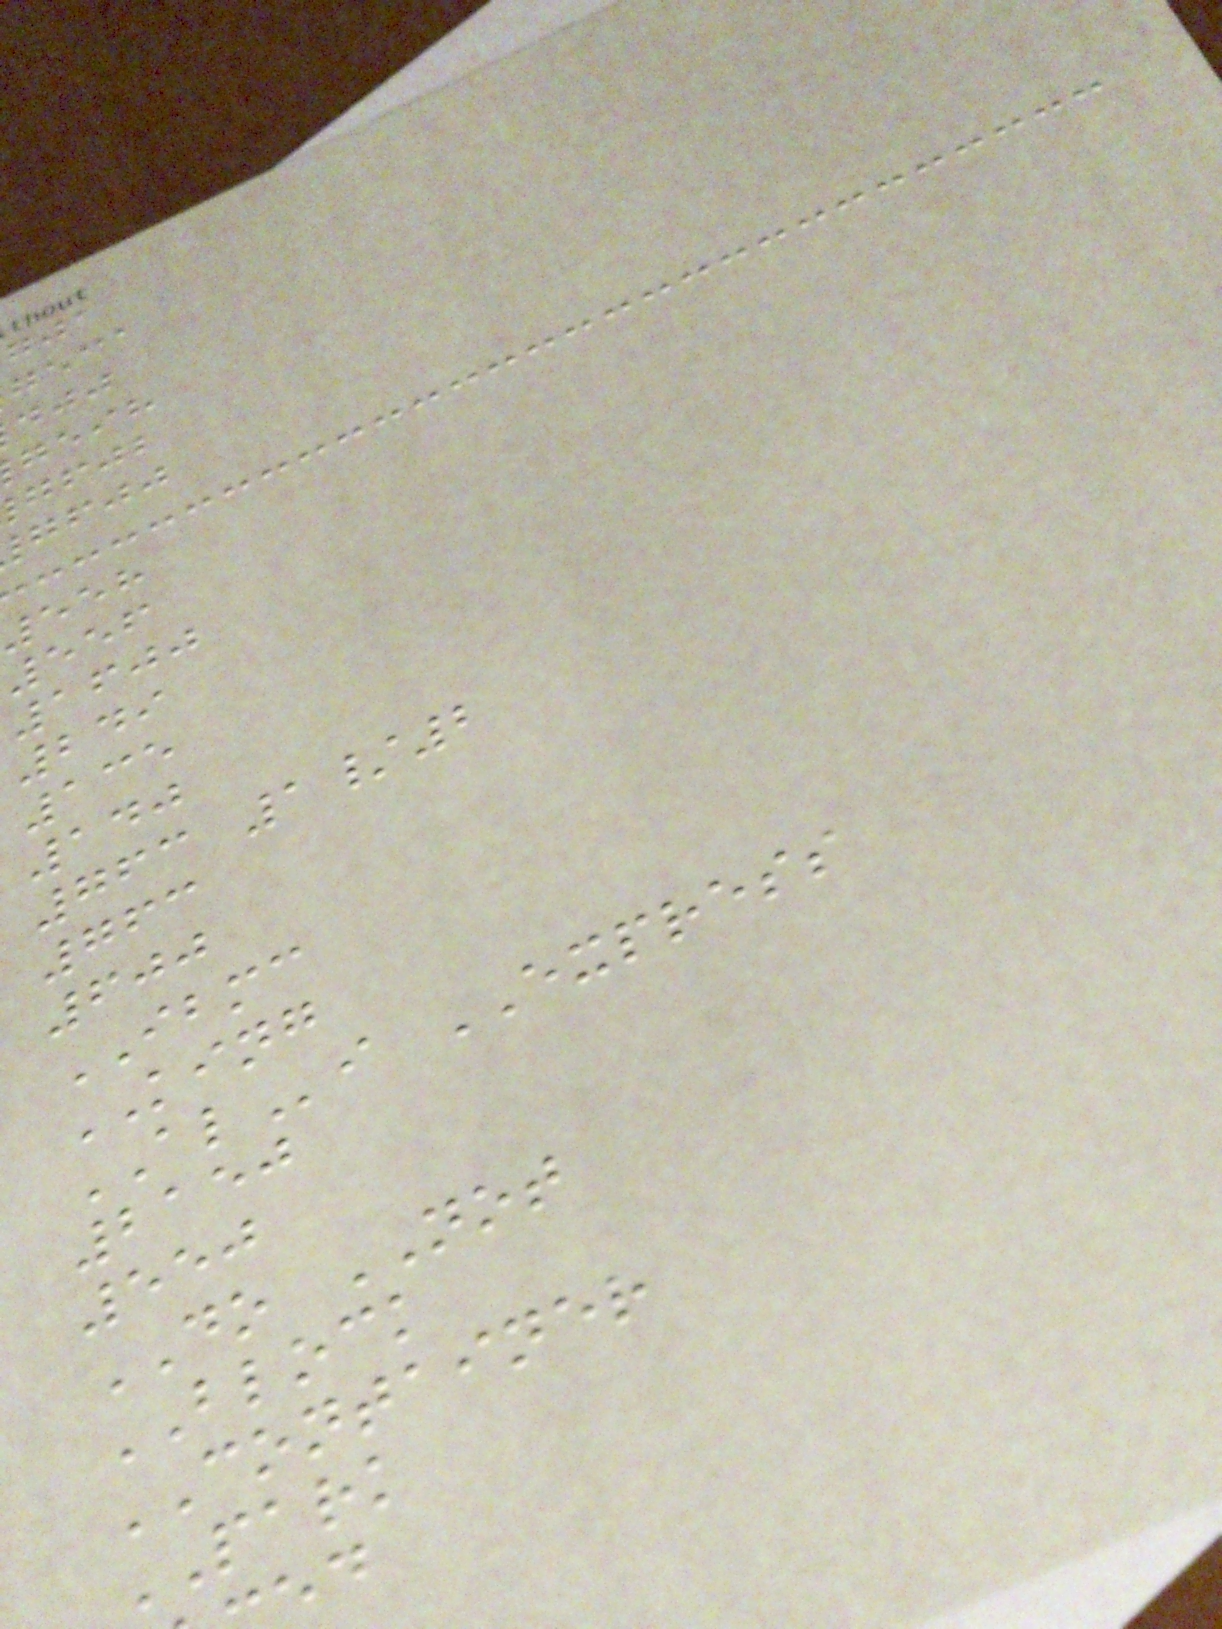geca
geih
gfjb
gfjj
558
556
1600
249
135
140
763 1/2
763
600
IBMC
KING
ALi EXPRESS
2150
550
DO NOT
BLOCK
CONTAINER
PARK
